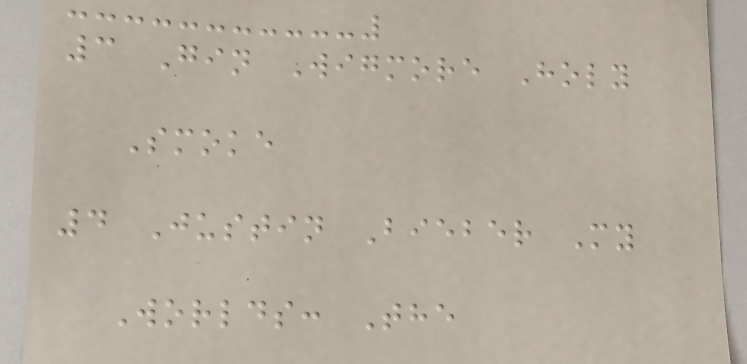3 Gin Wigmore Holy
Smoke
4 Justin Bieber My
Worlds: The
